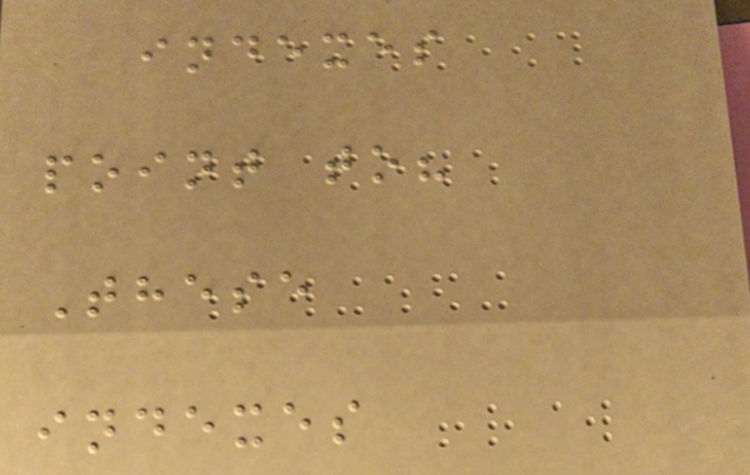indexes
point to?
These
indexes
